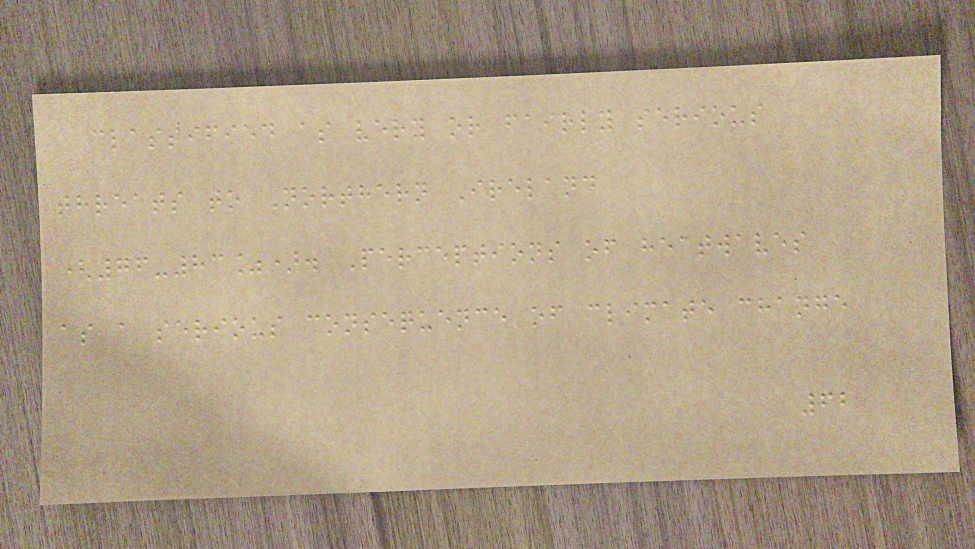classified as very or fairly serious
threats to Northern Ireland
(76-83%). Perceptions of heatwaves
as a serious consequence of climate change
62
